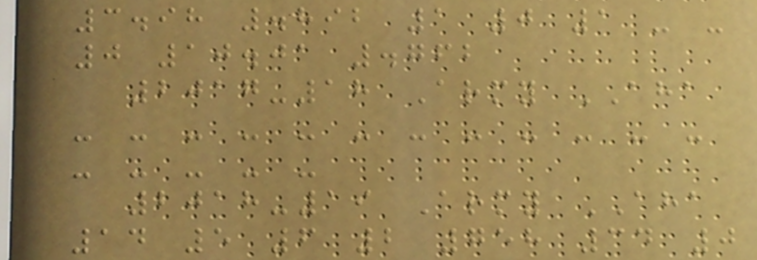3.98 .892 1 0 1 - -
0 10.01 .762
2017-18 Army AHA
- - - - - - - - - - - -
- - - - -
2018-19 Army AHA
14 5 6 2 758 34 0
